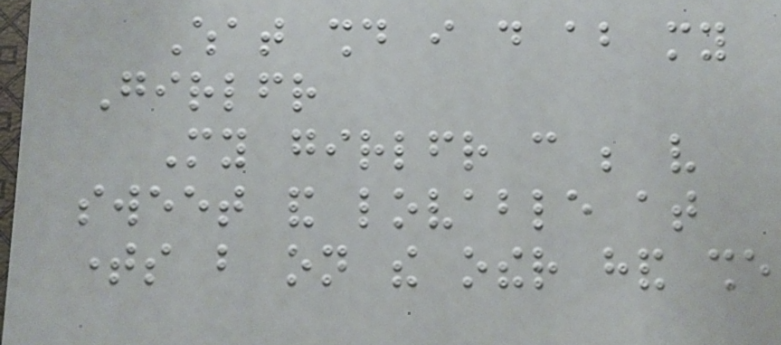What should i do about my
Girlfriend
My girlfriend can be very
sweet and lovable at
times but on the other hand she
